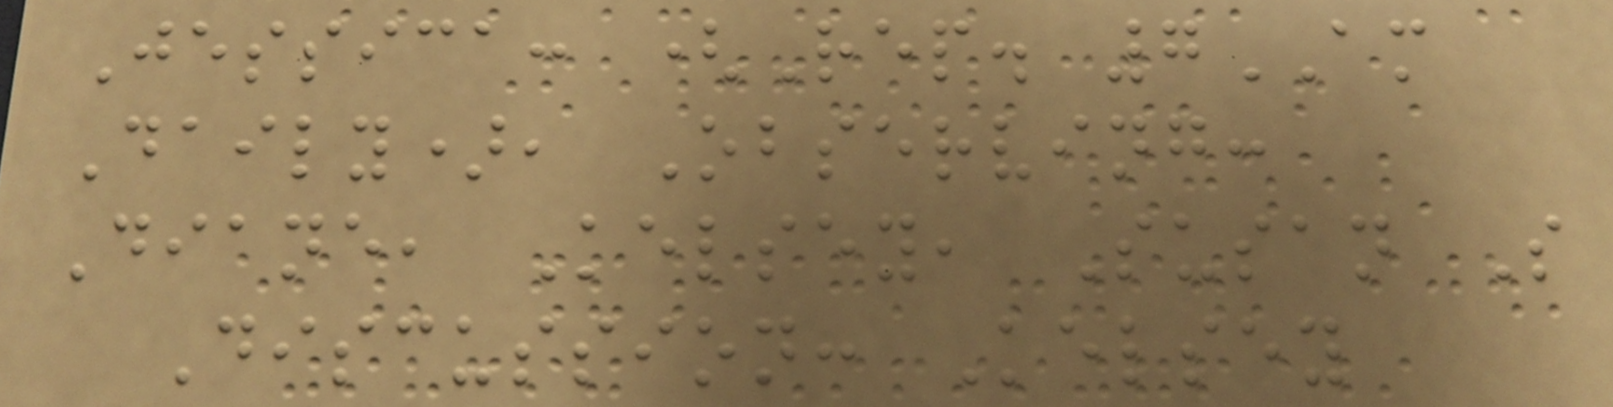Jessica: (Rep. 7AM
Daily), Observing:
Diane, Kelsey, Susan S
Discussion: Kelsey
